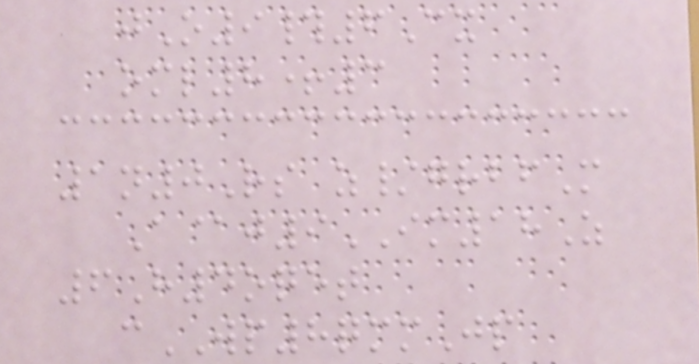jO9#6Cx
oml8+3
1n0Rs z/grbfM
A@j9IM18Z
6H4oqet
cWP8qmmJp
